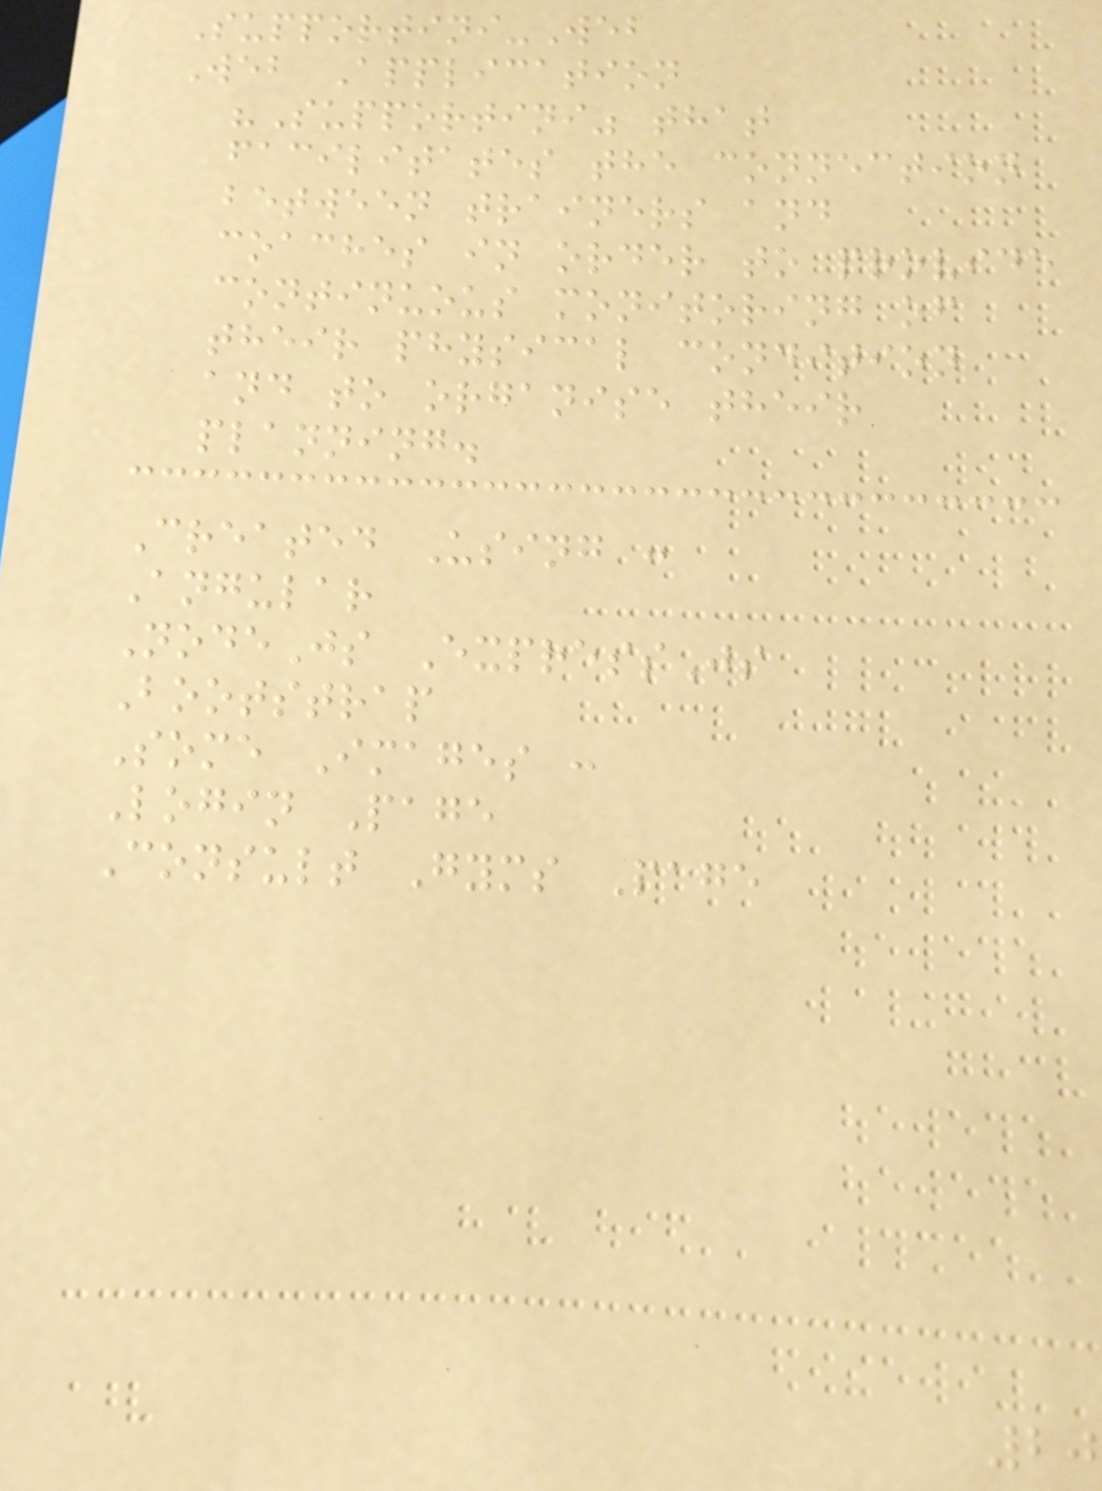Supportini-Web
Web Application
"Supportini" that
facilitates the connection
between trainers and
coaches in order to provide
continuous monitoring of
their physical condition
and to organise their
planning.
Created Using :
Angular
NodeJs ExpressJs
Bootstrap
Some Images :
Login Page
Consult Gyms Page
20
